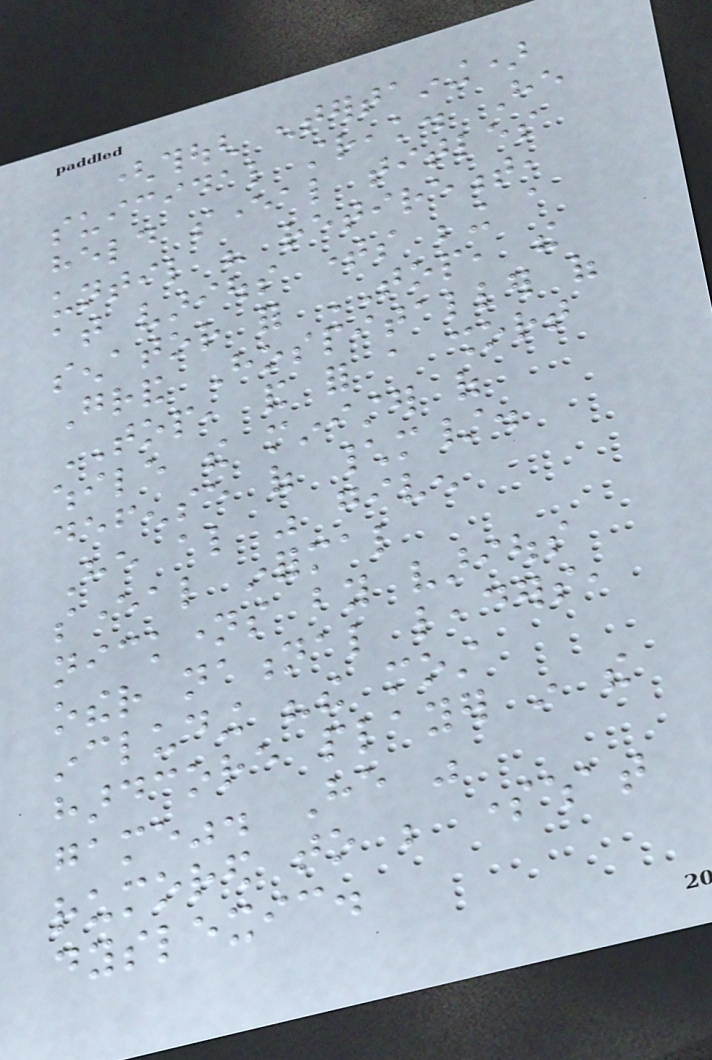(though entertaining)
suicidal streak. He
held several titles
until his retirement,
at various times being a
senator for TOP, the
Grand Hospitaller of
TOP, and for a short
while the minister of
defense of \m/.
He also was given
several informal
nicknames by various
other national leaders,
including "the most
hardcore player in the
game". He was
rumored to be somewhat
dyslexic.
